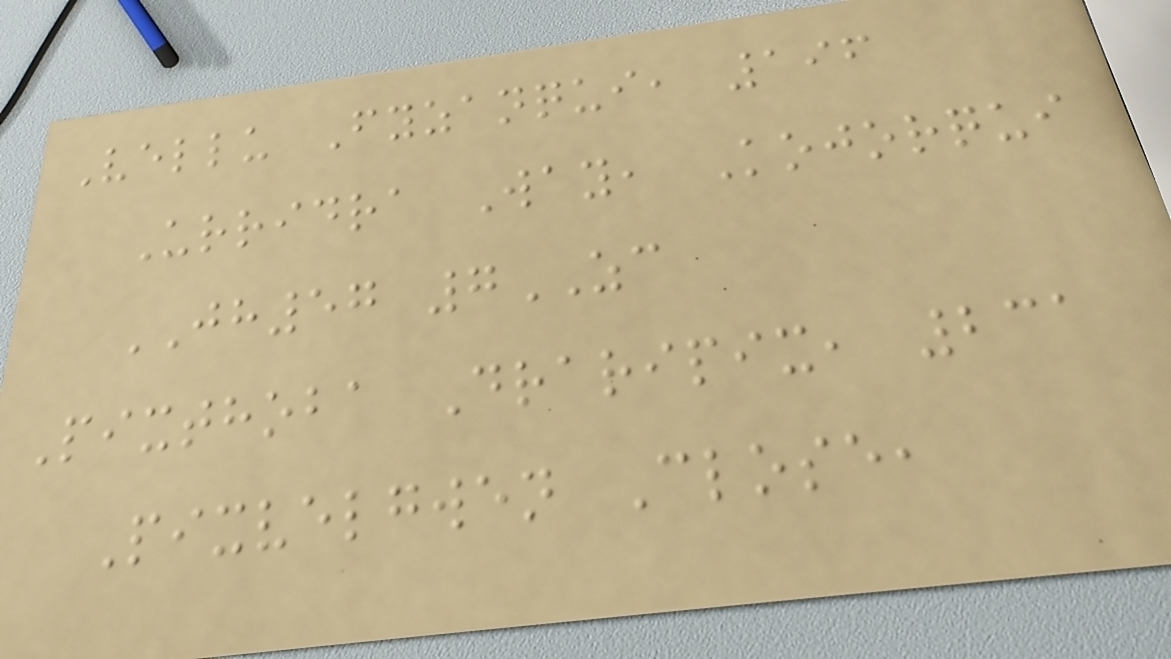Vellu Fyzanqui, 196
Urridra Way, Kojorqui
JH57 7ZC
Pixthoba Draripix, 231
Pixvelgwen Close,
